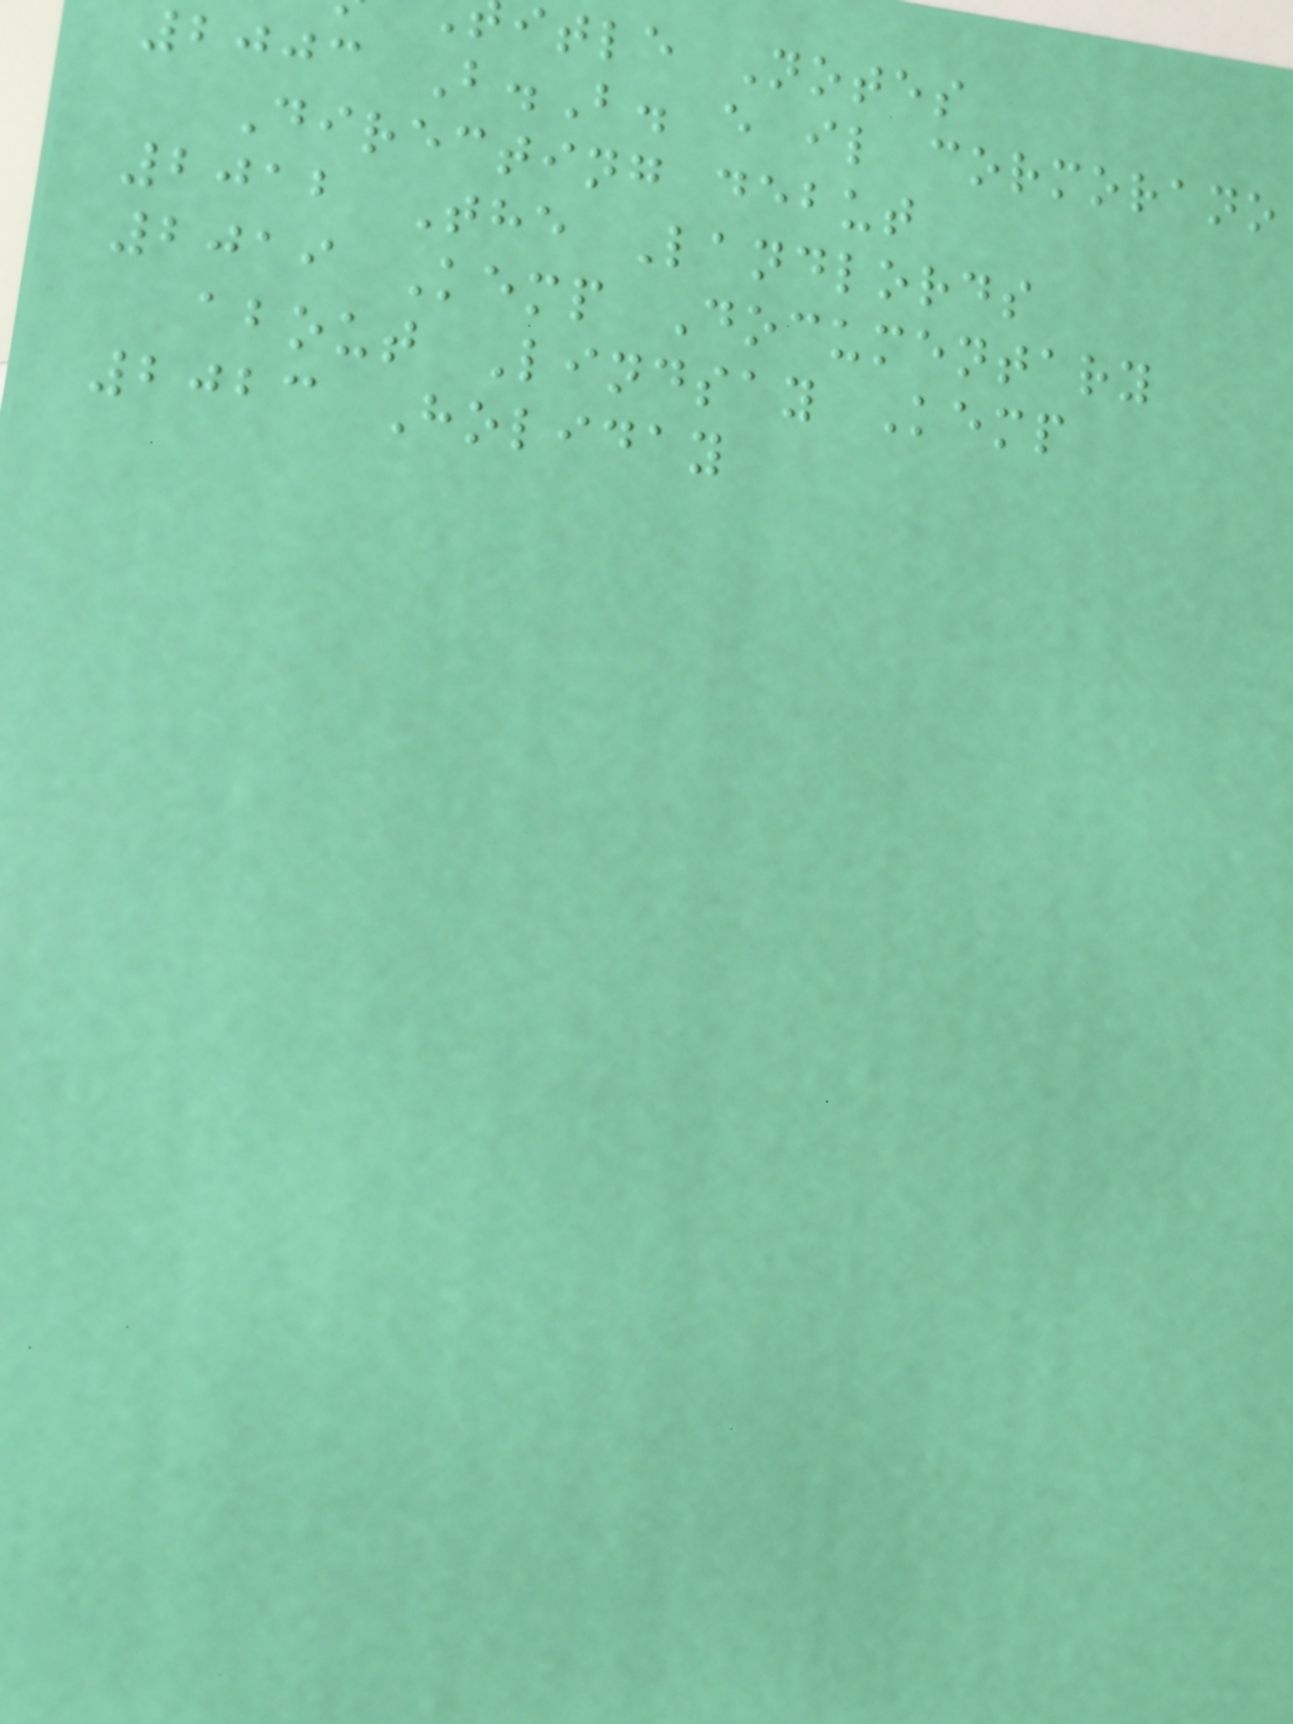itle Notes
2003 B.B. e il cormorano
Directing debut
2012 The Landlords
2019 Kemp Documentary
about Lindsay Kemp
2023 Holiday
